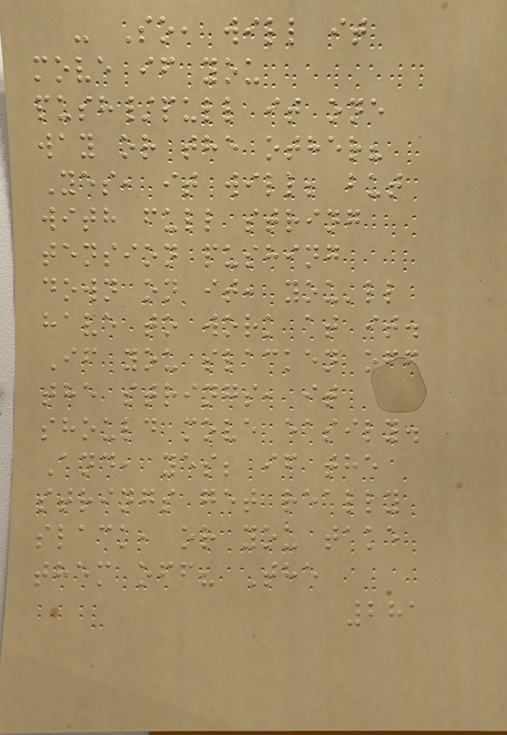- So, will it
move if you
push/pull it one
way or the other?
Yes, it will; but
with full string
tension pushing
down on it, you'll
have to work at it.
If you slacken off
the strings, it
should move easily.
And, yes; if the
strings get really
slack, or you take
them off? The
281
